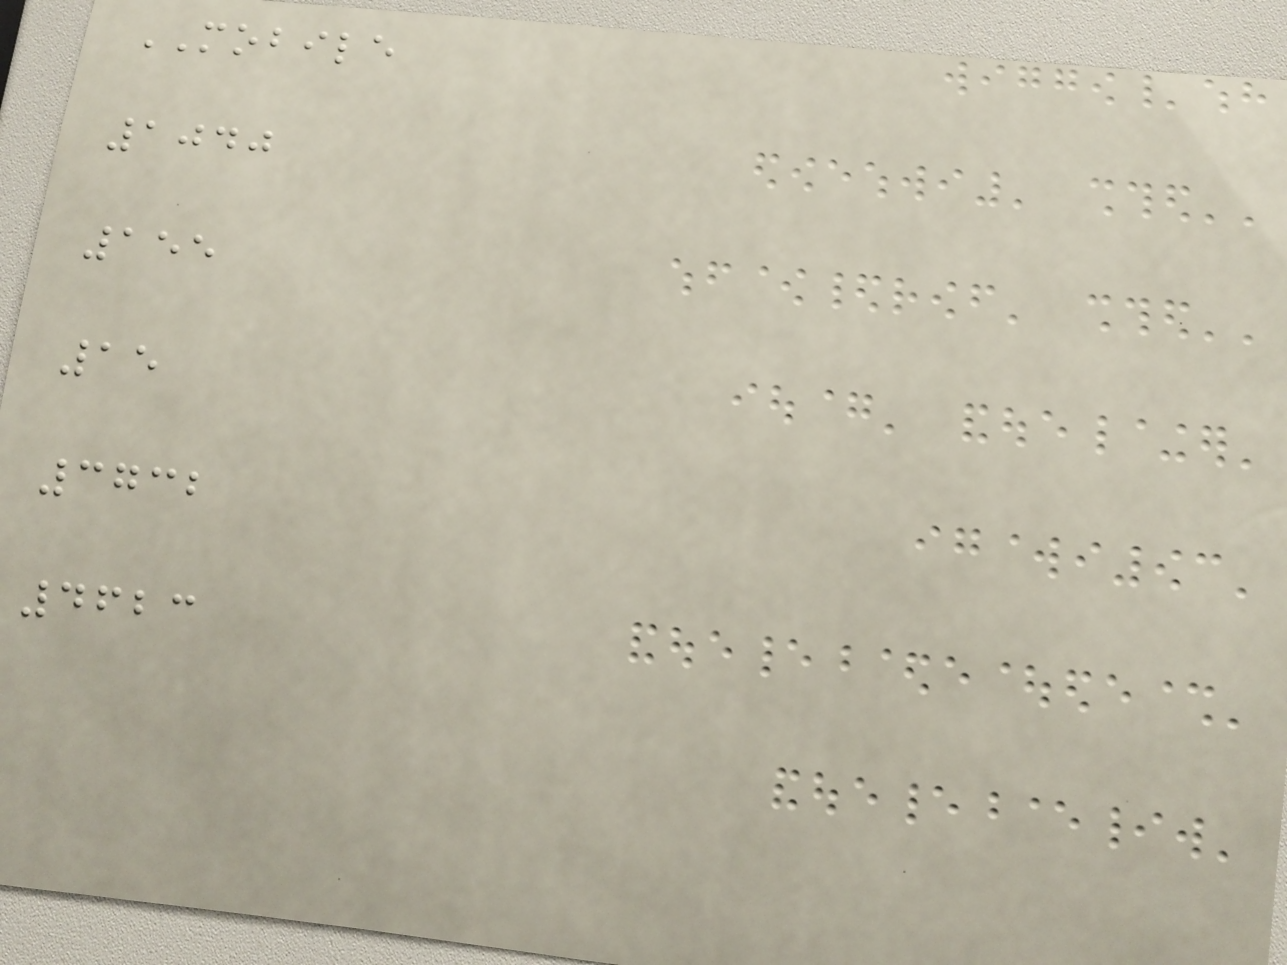MOBILE
1040
155
15
3732
4623
